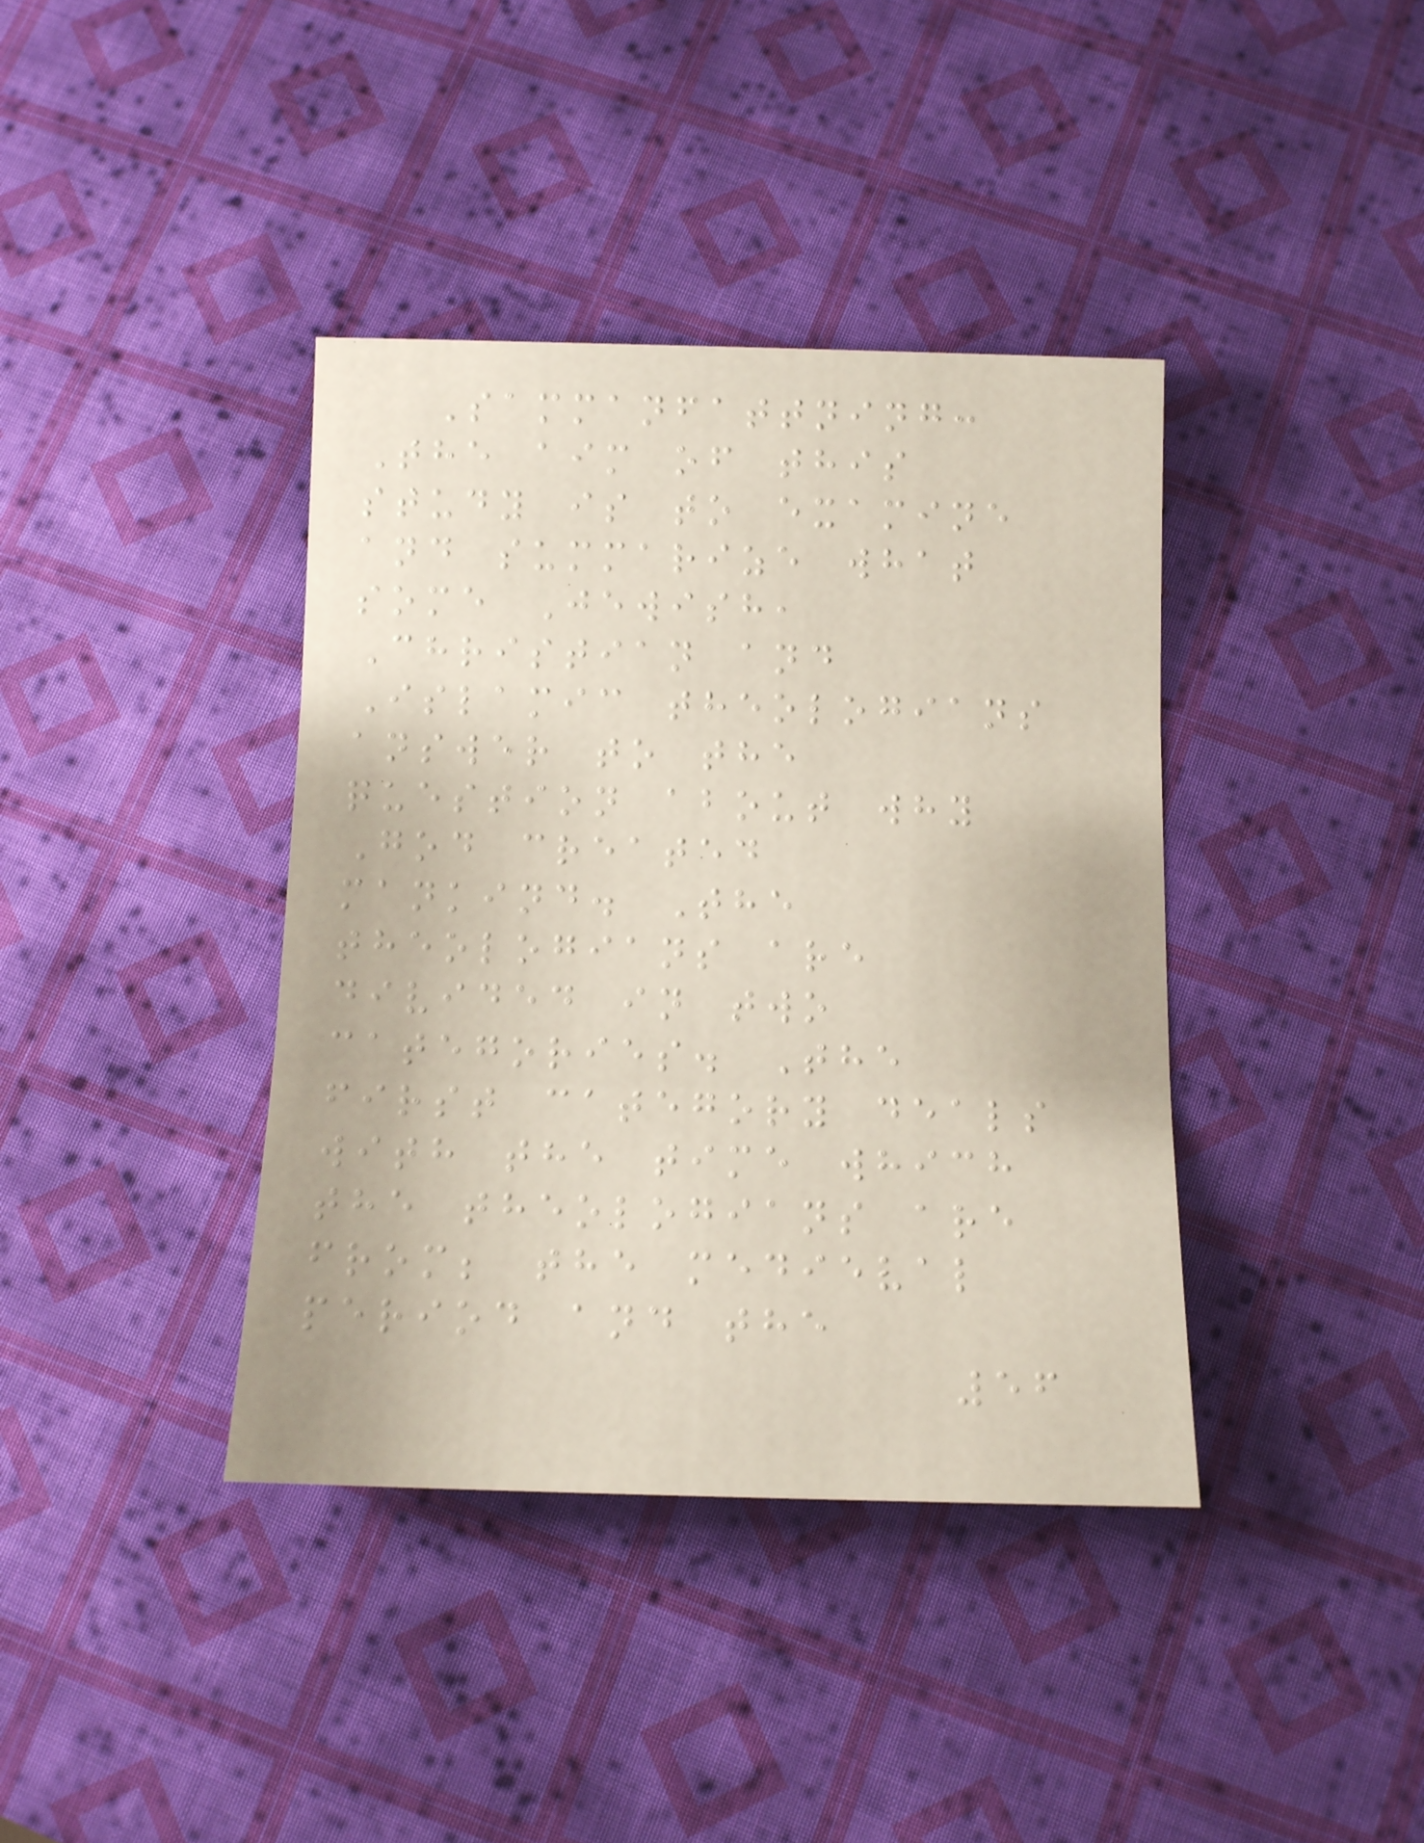Sammanfattning:
The aim of this
study is to examine
and summarize what
some Jewish,
Christian and
Islamic theologians
answer to the
question about why
God created
mankind. The
theologians are
divided in two
categories. The
first category deals
with the time which
the theologians are
from; the medieval
period and the
56
